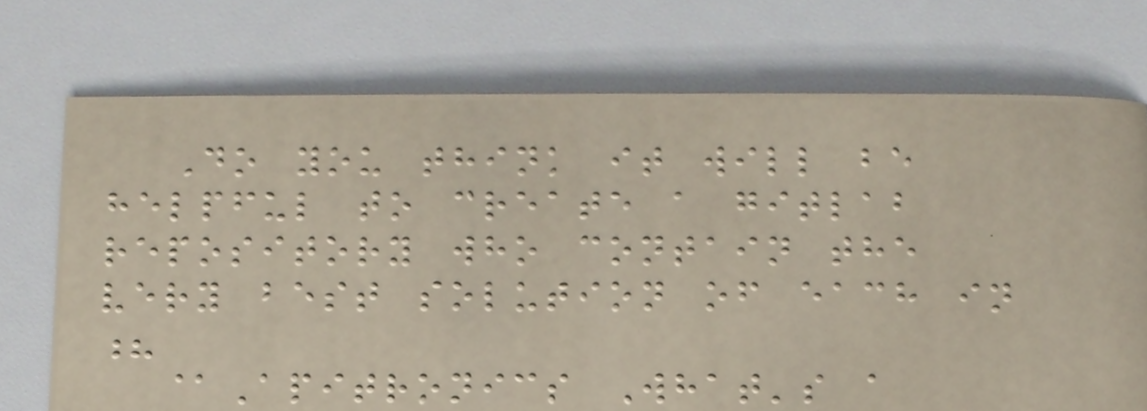Do you think it will be
helpful to create a gitlab
repository who contain the
very best solution of each in
?
@Apitronics What's a
